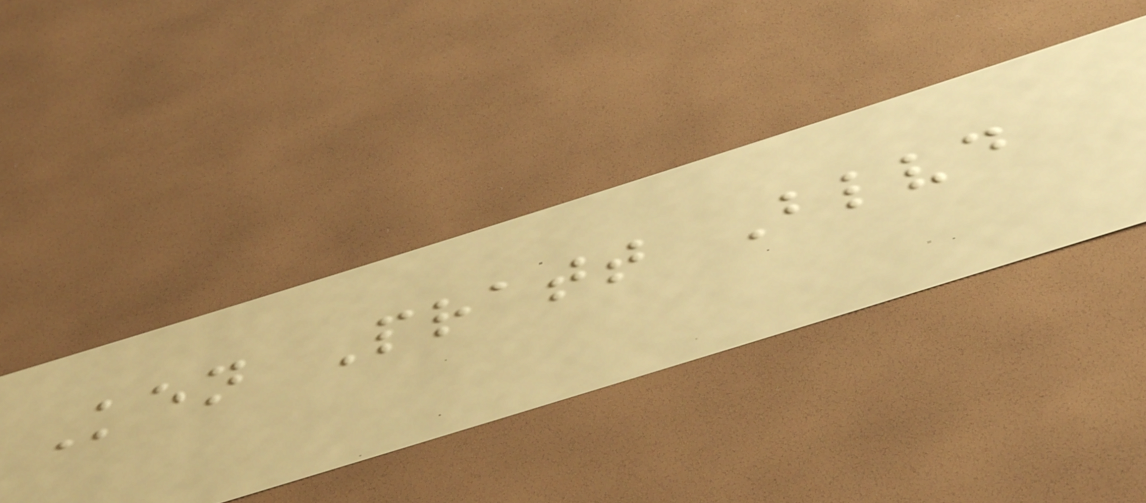Ken Pratt Blvd
